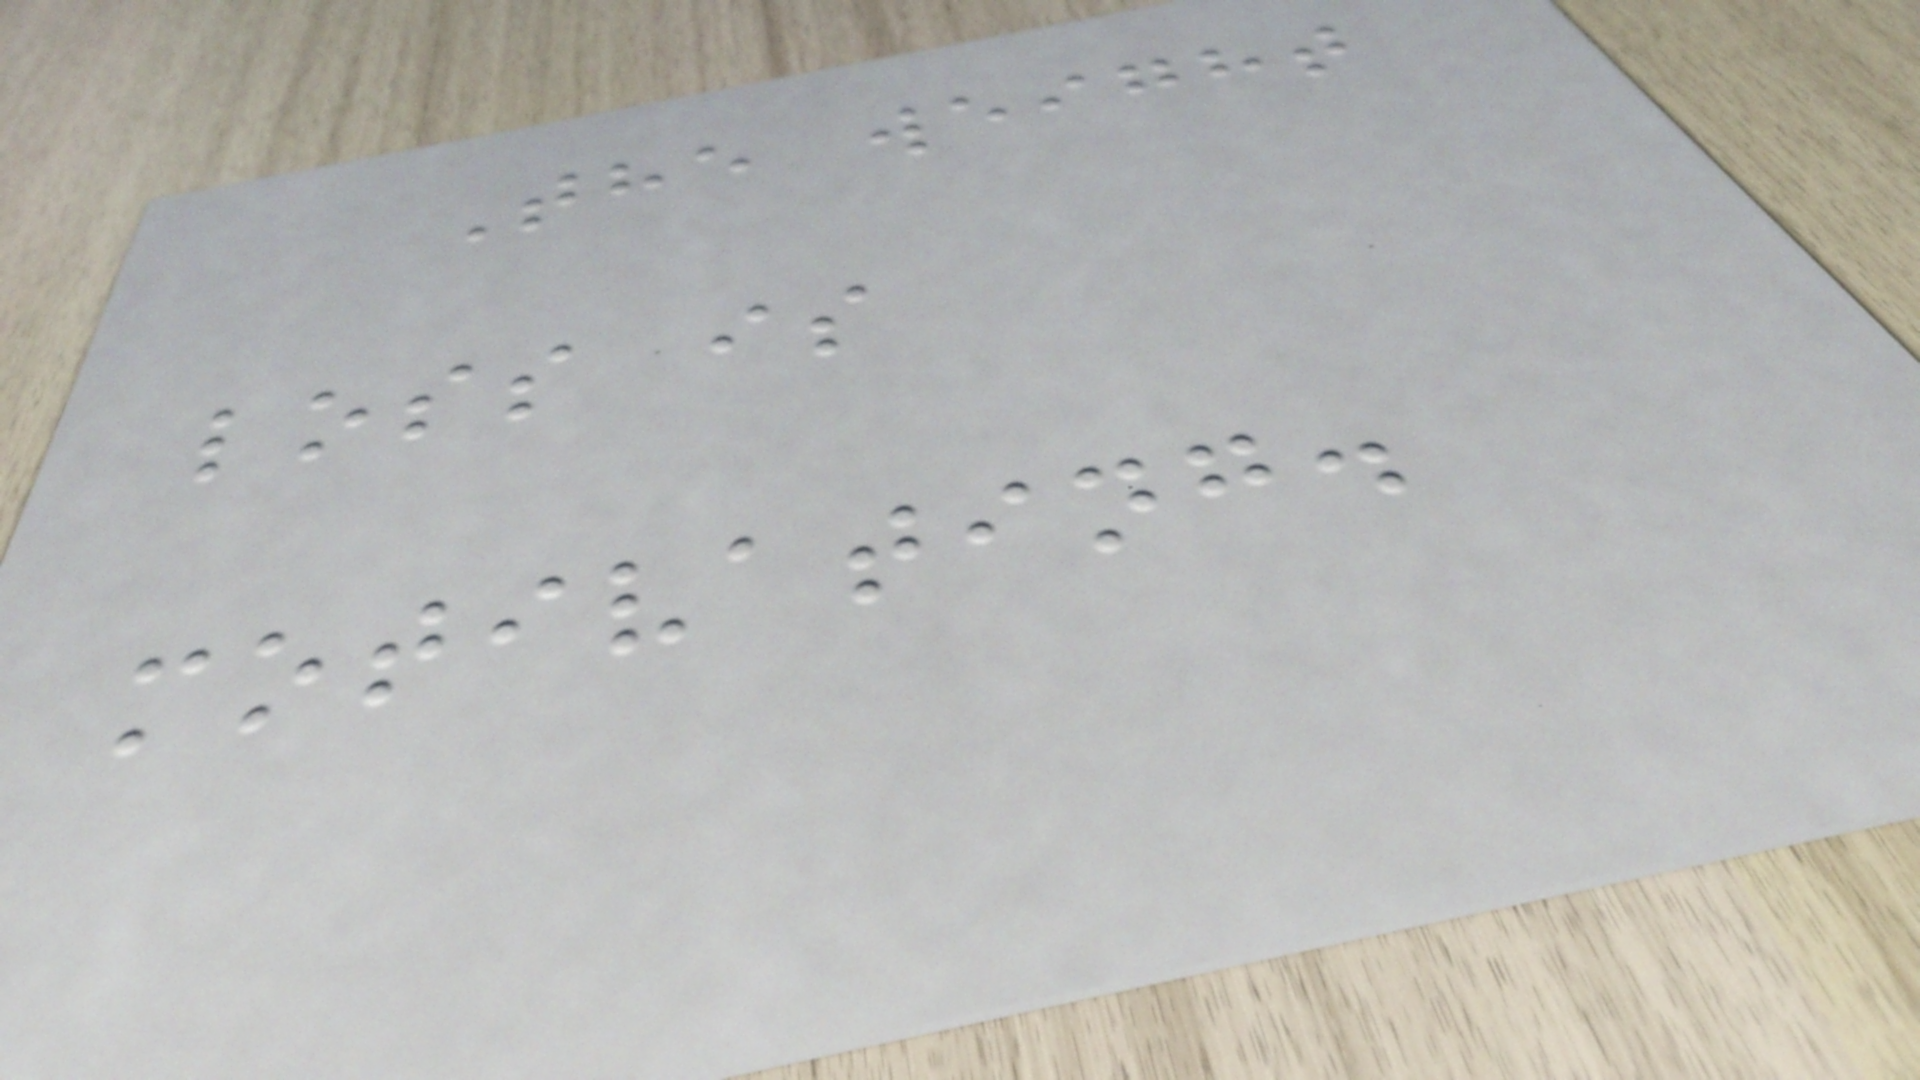The weight
loss is
motivating.
